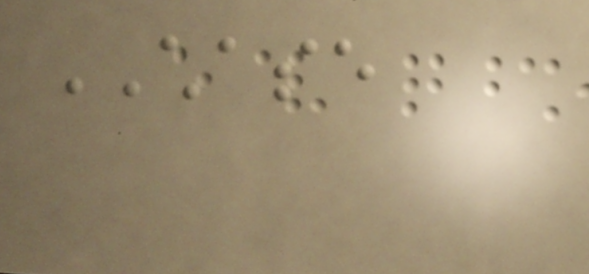CHASE
